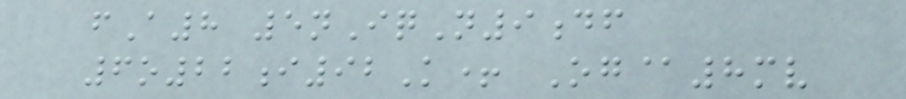fA8 5nIqN9df
6o22i92K+ Og@8mv
